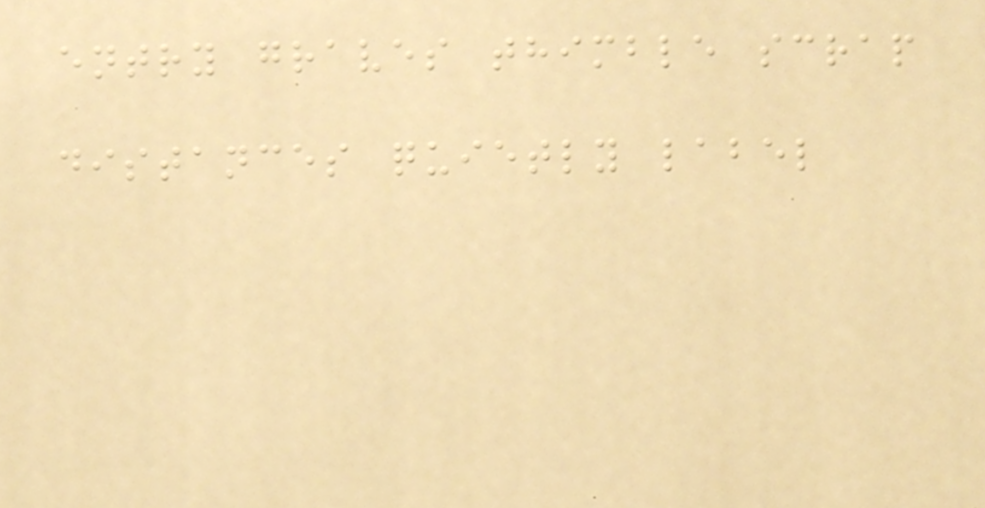entry graves thimble scrap
distances quietly label
